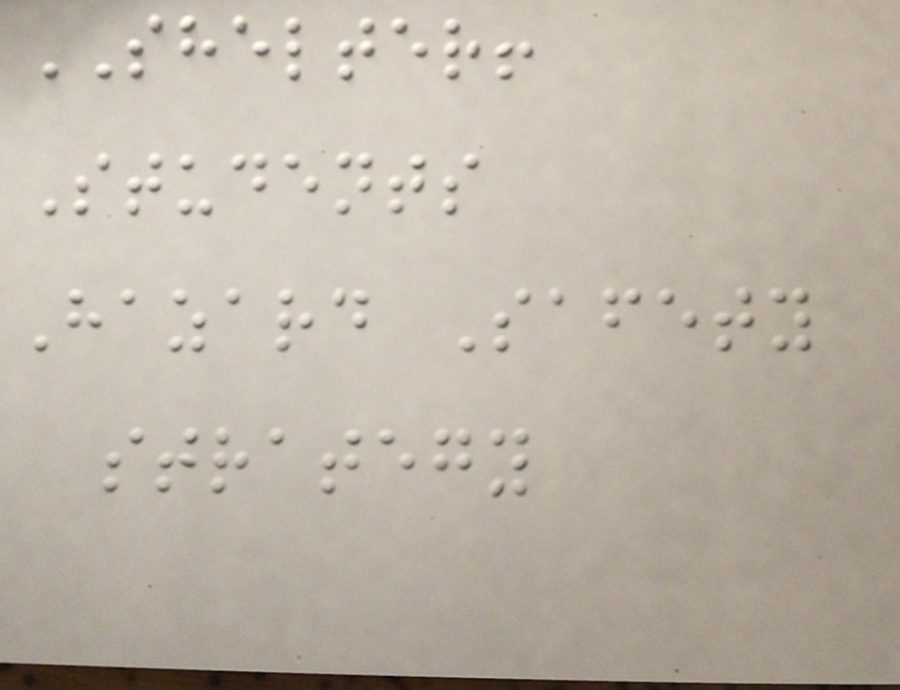SHELTER!
Students
Hazard Safety
strategy
